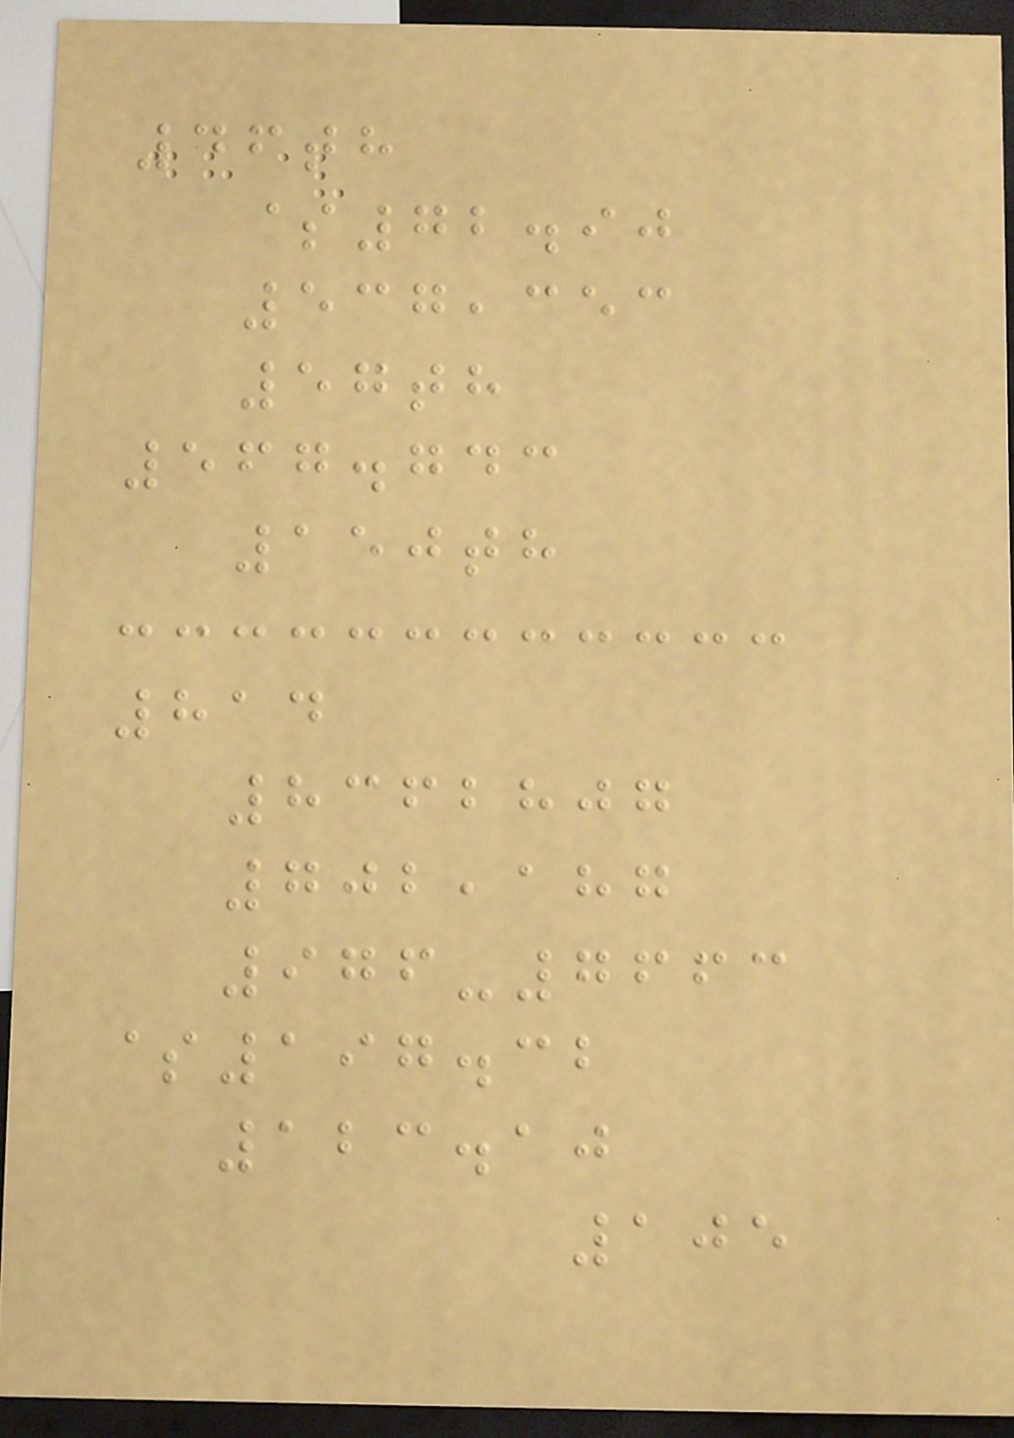46th
$72.90
537,353
57th
567.743
150th
814
8362807
702,187
976-7663
$197.32
123.10
105
